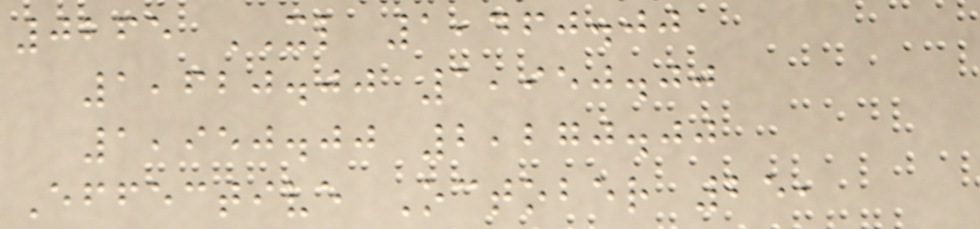0265 XL 1,460.00
1,620.00 1,950.00
1,950.00 2,270.00
Effective October 25,
